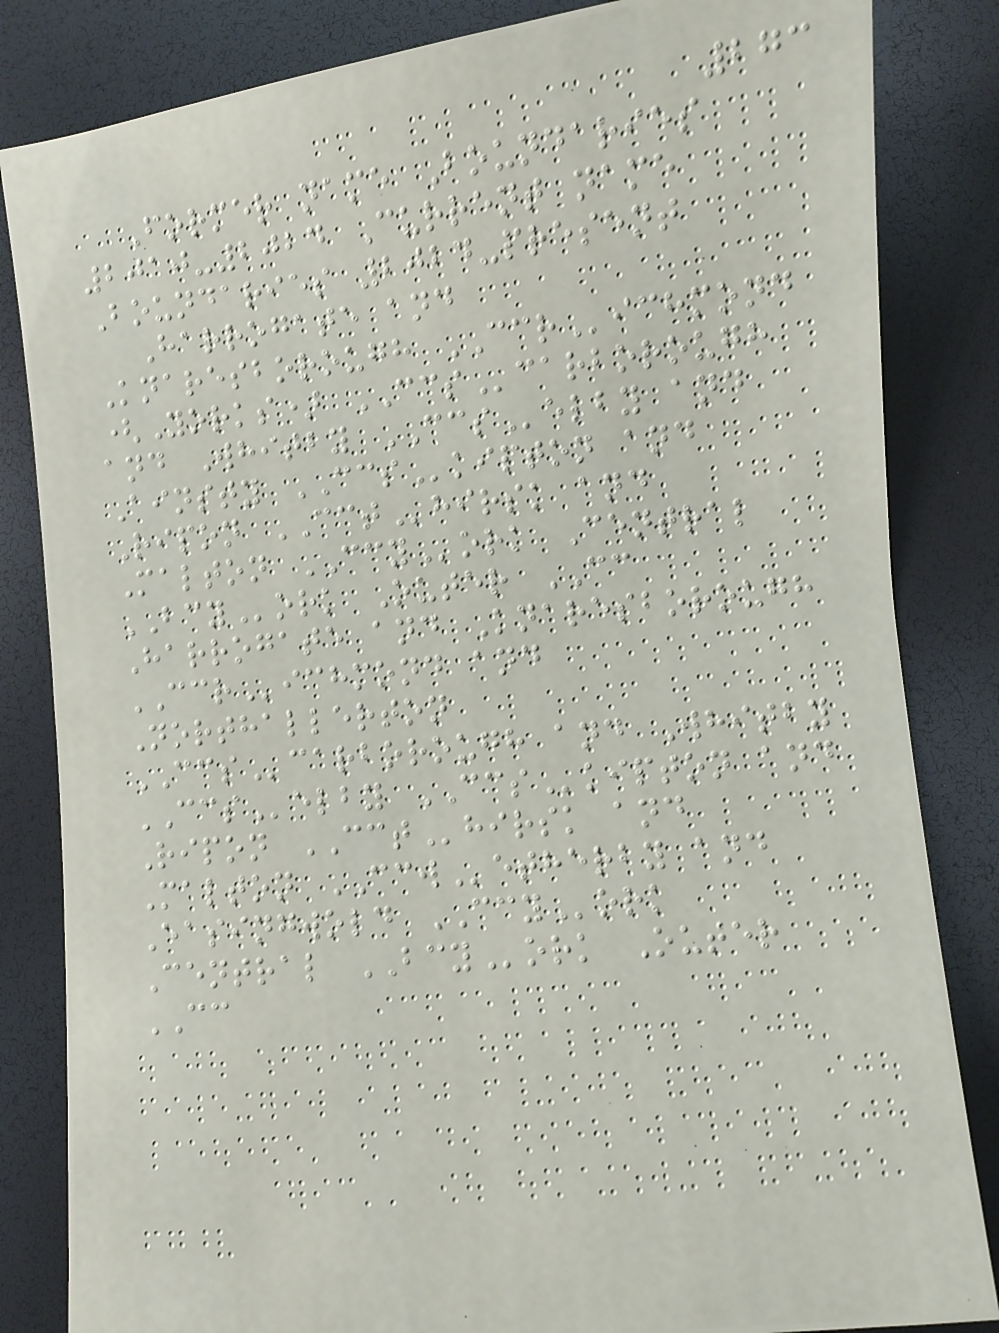273
Former name Boundaries
2010-2024 Current name
Boundaries 2024-present
Harrogate and
Knaresborough CCRichmond
(Yorks) CCScarborough
and Whitby CCSelby and
Ainsty CCSkipton and
Ripon CCThirsk and
Malton CCYork Central
BCYork Outer CC
Harrogate and Knaresborough
CCRichmond and
Northallerton
CCScarborough and Whitby
CCSelby CCSkipton and
Ripon CCThirsk and
Malton CCWetherby and
Easingwold CCYork
Central BCYork Outer
CC
